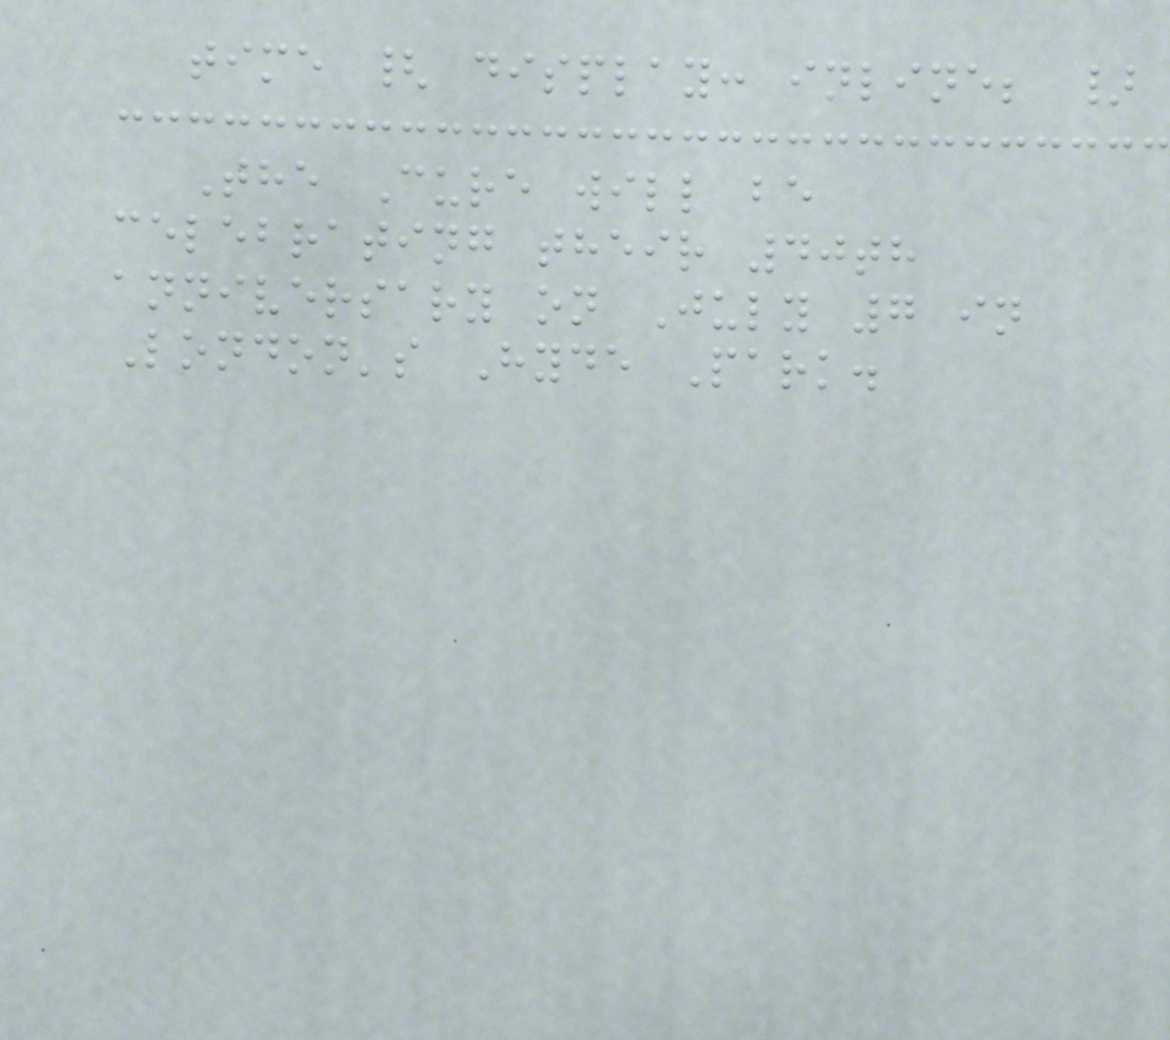time { display: inline; }
The Cure will be
celebrating their 40th
anniversary on July 7 in
London's Hyde Park.
